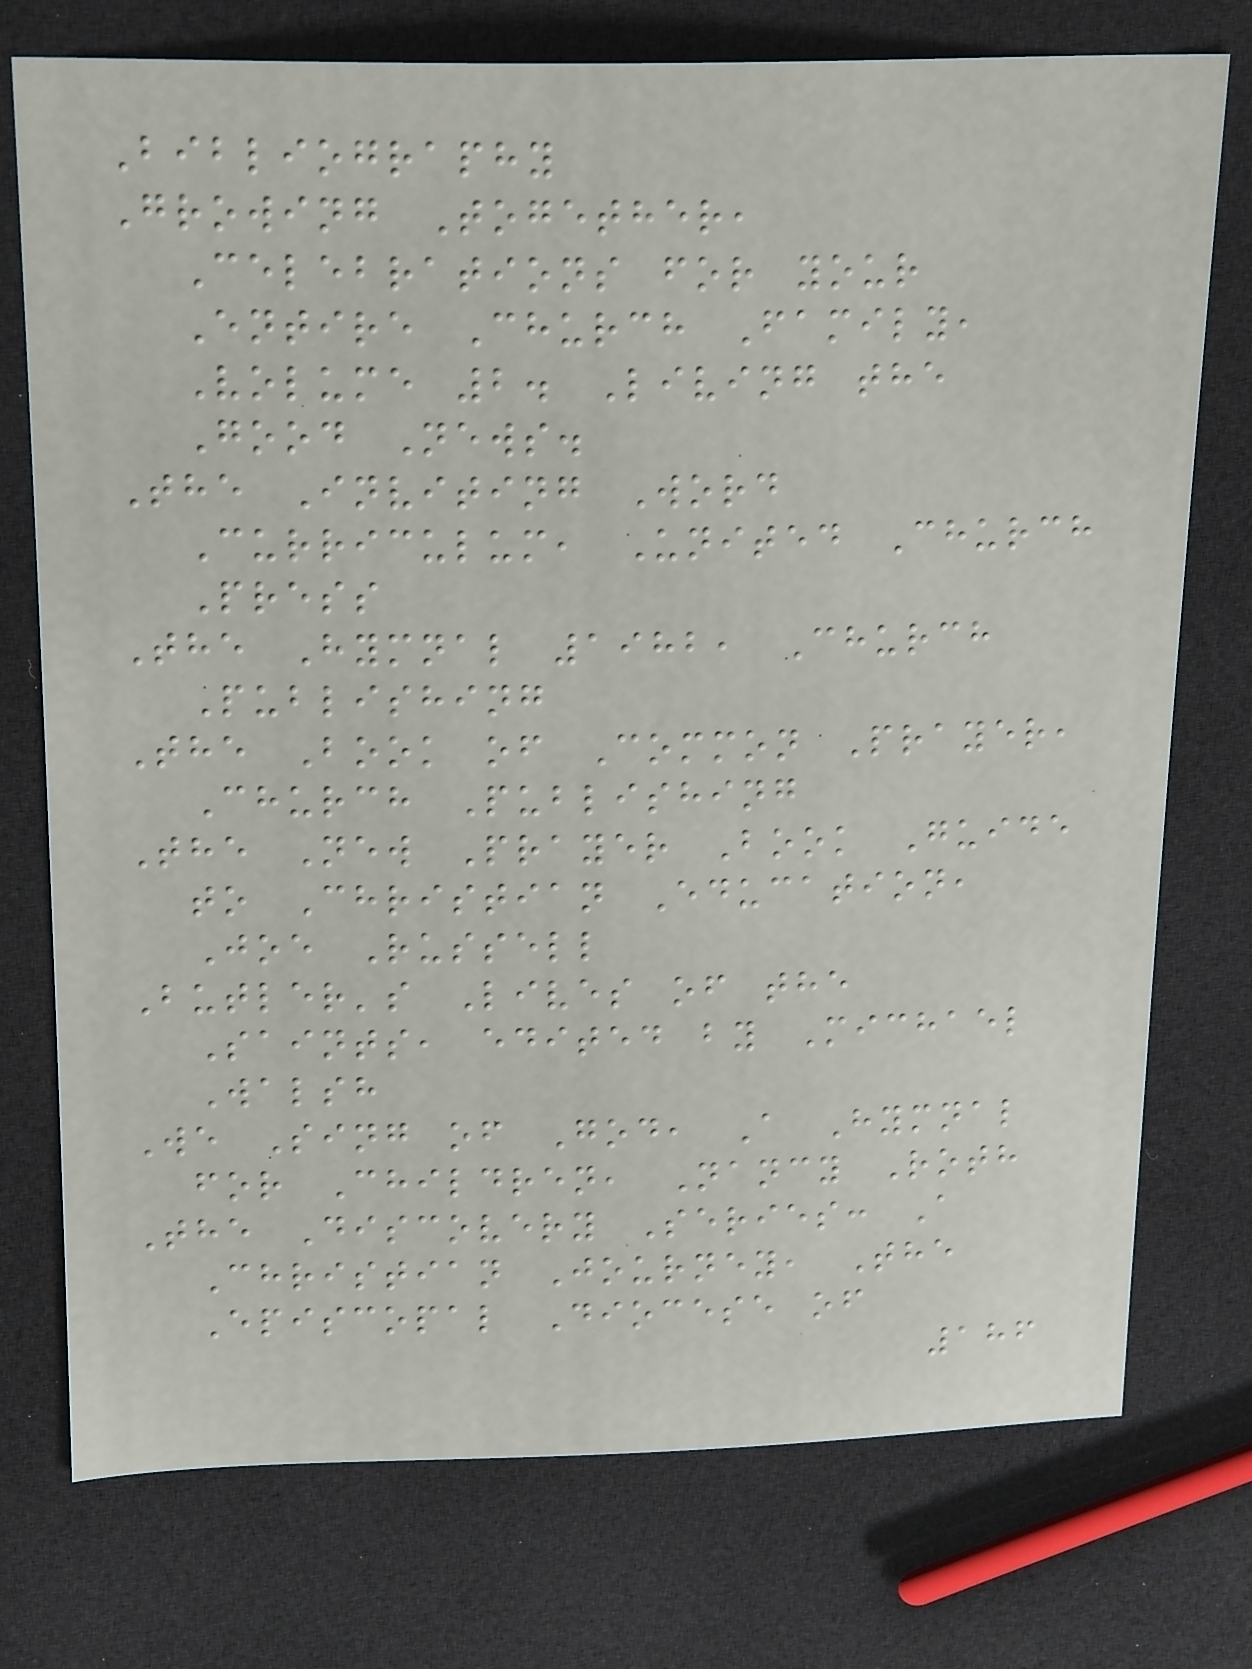Bibliography
Growing Together,
Celebrations for your
Entire Church Family,
Volume 2. Living the
Good News.
The Inviting Word
Curriculum, United Church
Press
The Hymnal 1982, Church
Publishing
The Book of Common Prayer,
Church Publishing
The New Prayer Book Guide
to Christian Education,
Joe Russell
Butler's Lives of the
Saints, edited by Michael
Walsh
We Sing of God, A Hymnal
for Children, Nancy Roth
The Discovery Series: A
Christian Journey, The
Episcopal Diocese of
186
